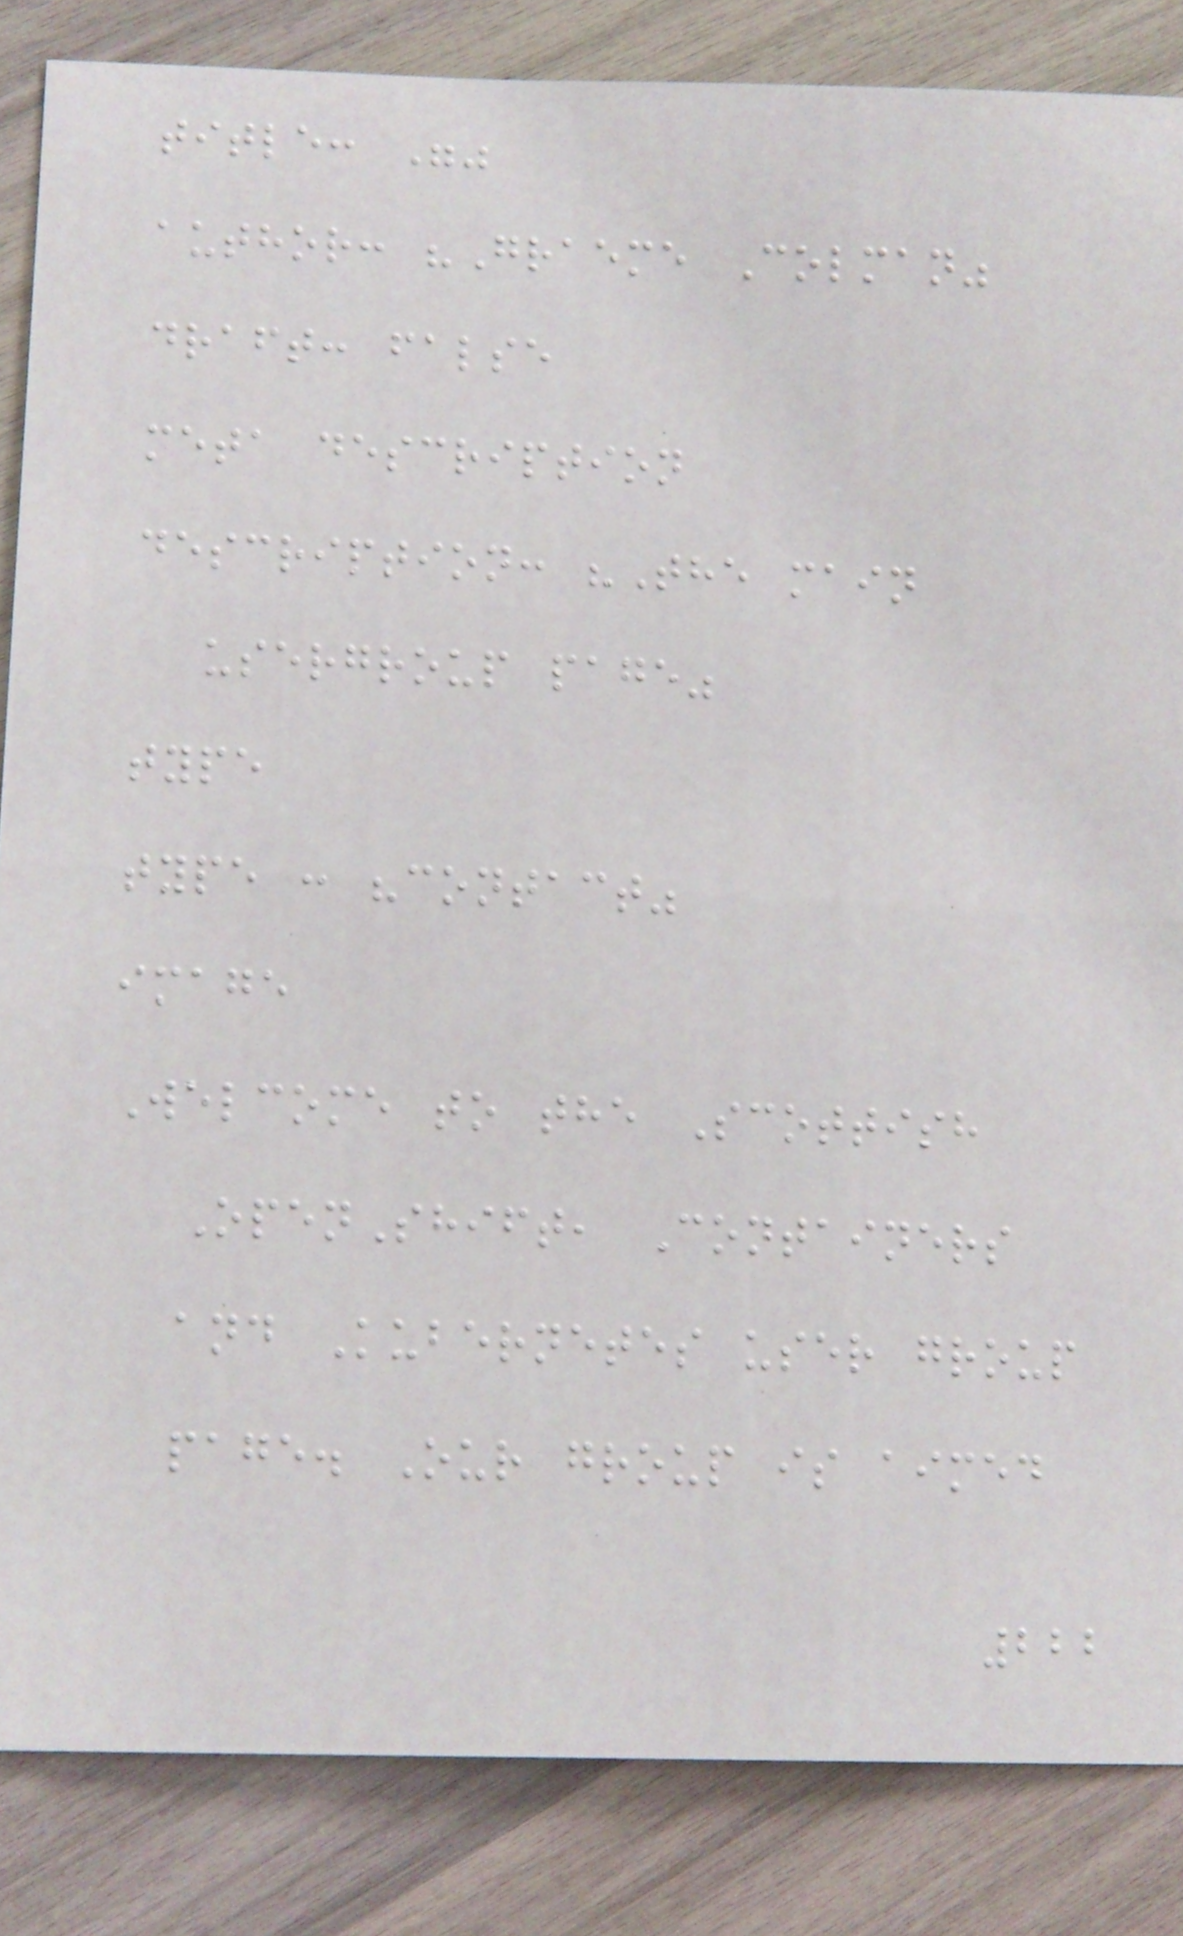title: ""
author: "Graeme Colman"
draft: false
meta description
description: "The main
usergroup page"
type
type : "contact"
image
Welcome to the Scottish
OpenShift, Containers
and Kubernetes user group
page. Our group is aimed
222
